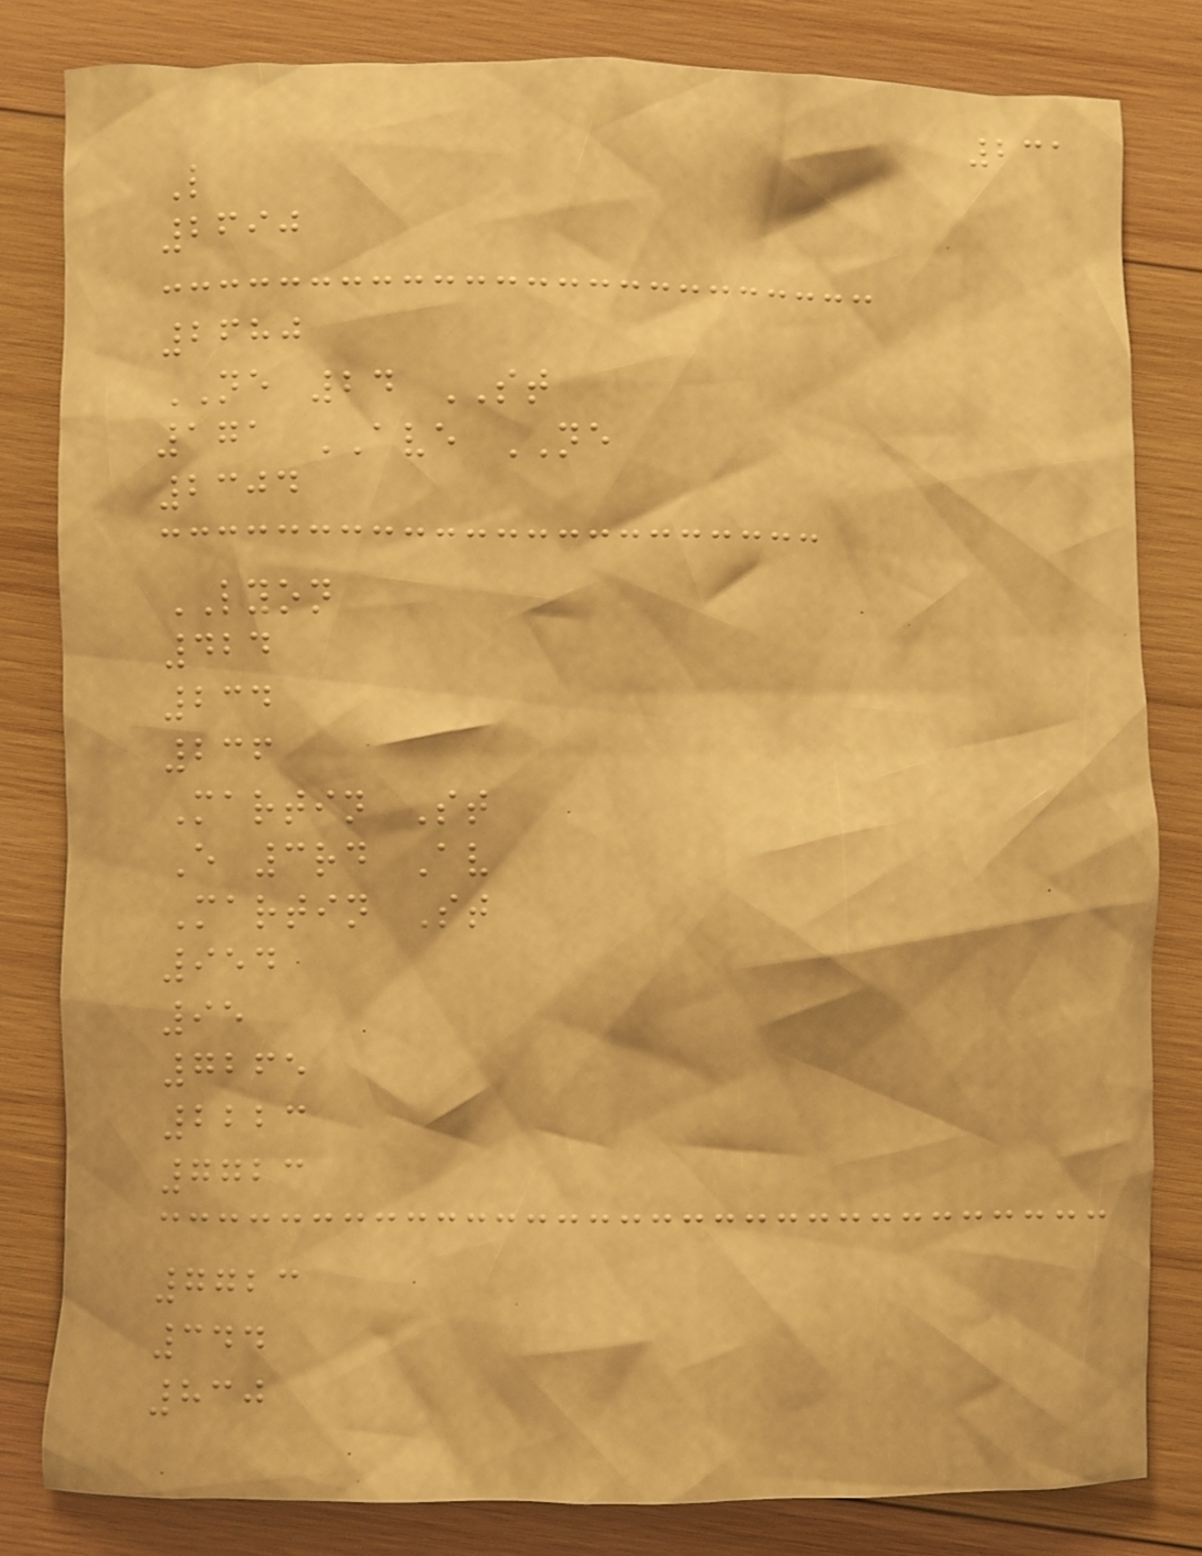231
L
2690
2680
NE 24 ST
171 AVE NE
2304
LYON
424
234
236
Martin St
E 3rd Av
Martin St
954
95
7265
2223
7723
7723
344
830
